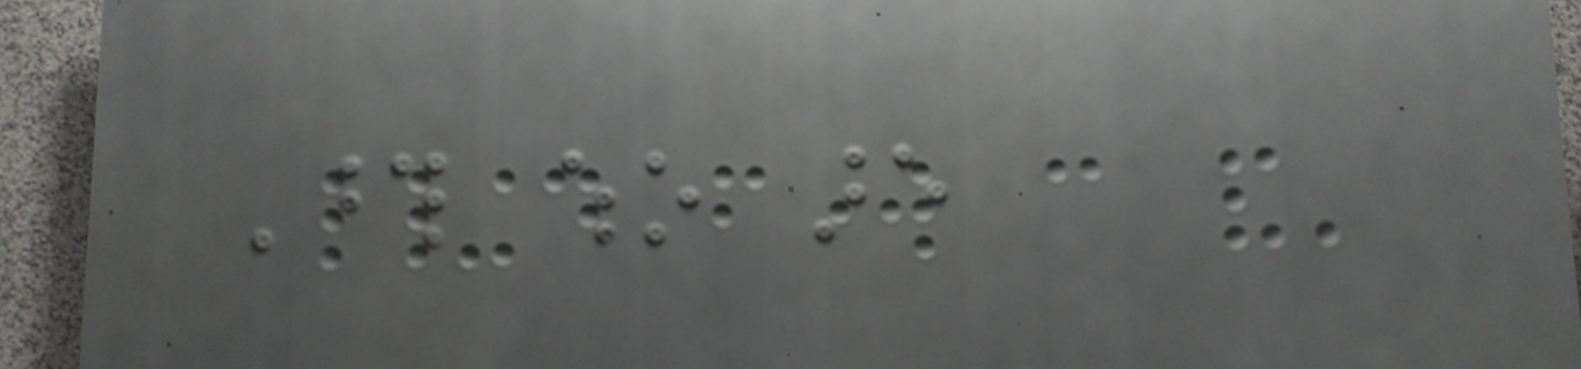Those who are
